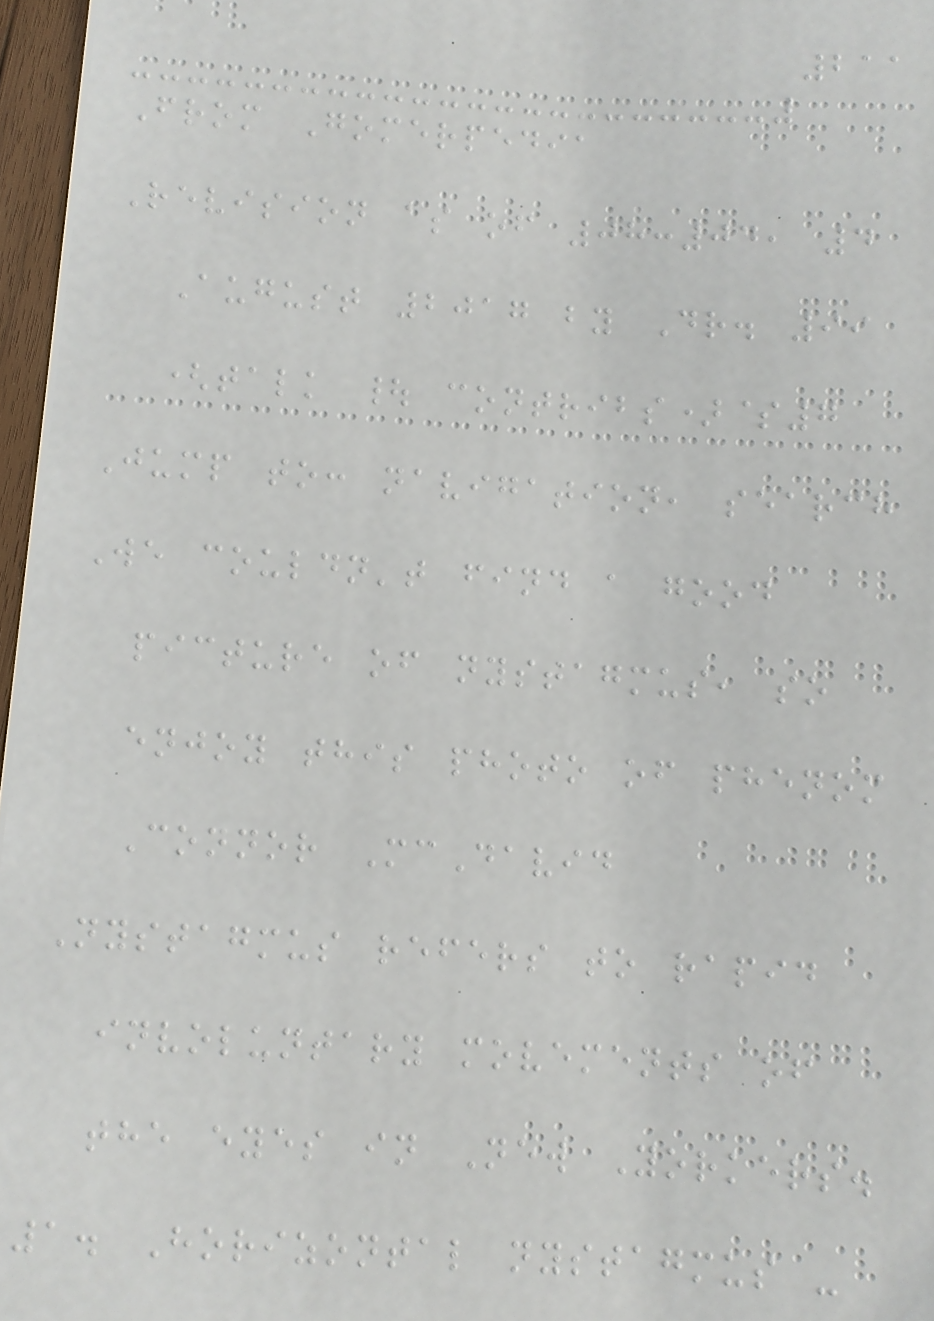211
From Gomerpedia
Revision as of 08:04, 4
August 2017 by Dr. 99
(talk | contribs)$7
Jump to: navigation, search
We couldn't find a good
picture of nystagmus, so
enjoy this photo of phenom
Connor McDavid
Nystagmus refers to rapid
involuntary movements of
the eyes in New Yorkers.
1. Horizontal nystagmus -
